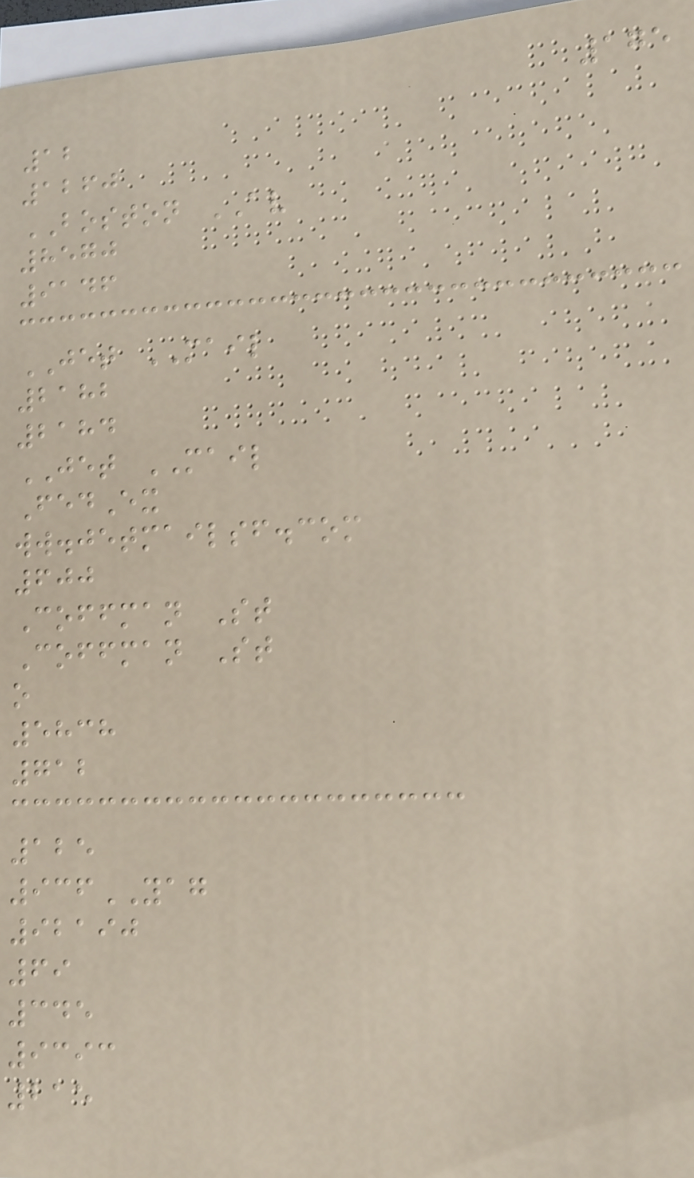175
12
1260
BOSTON AV
8570
9146
JET MAIL
2182
2184
JET MAIL
FedEx
ww.jetmailsf.com
600
Coffman St
Coffman St
o
5838
712
125
936YAG
92190
69
345
9393
215
